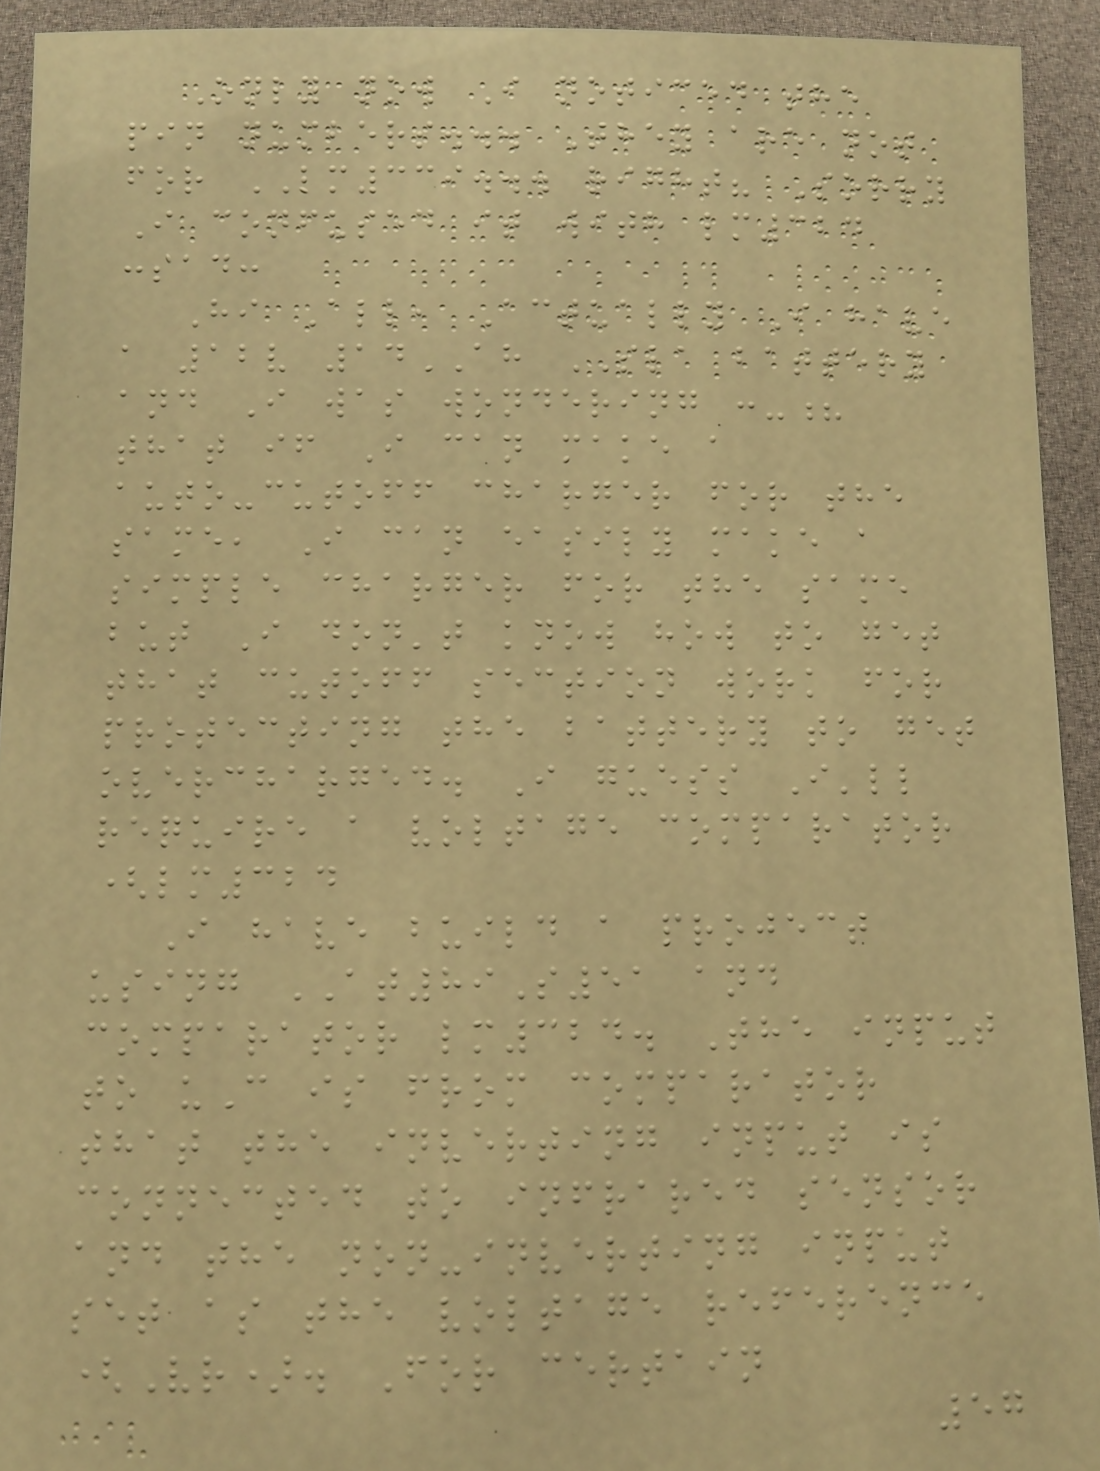Only now I noticed the
pin numbers... They are not
for LM339... right? Sorry
I confused it with lm324
:sad:
Hi All, Actually I have
a 12v 14AH SLA battery
and I was wondering :-?
that if I can make a
auto-cutoff charger for the
same, I can easily make a
simple charger for the same
but I don't know how to get
that cutoff section work for
protecting the battery to get
overcharged. I guess I'll
require a voltage comparator
(lm324
I have build a project
using AT89S51 and
comparator lm324. The input
to uC is from comparator
that the inverting input is
connected to infrared sensor
and the non-inverting input
set as the voltage reference
(Vr). For certain
57
